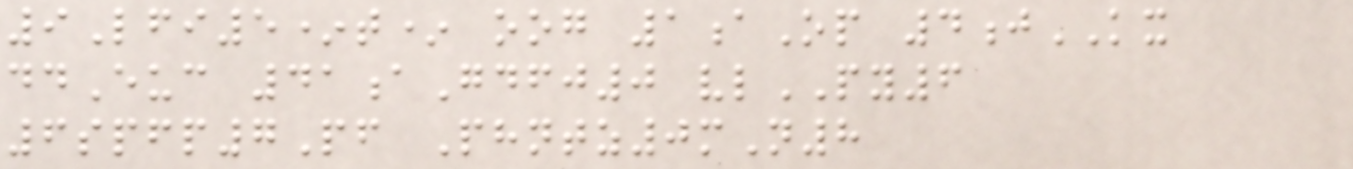9Lfi5*t* oog 1aOp 4jKX
ddEuc 41aGdfj0 vlPY6
6spfp7Pf Phntz0mN8
